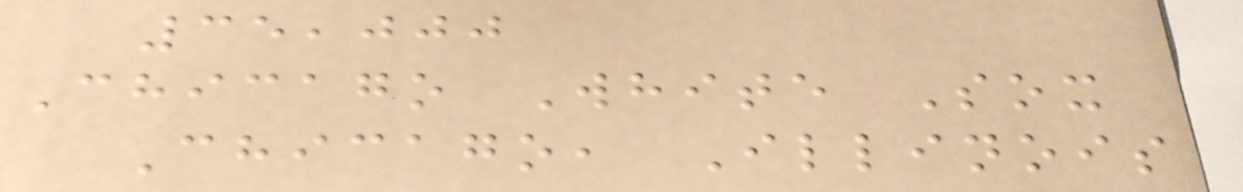35,000
Chicago White Sox
Chicago, Illinois
